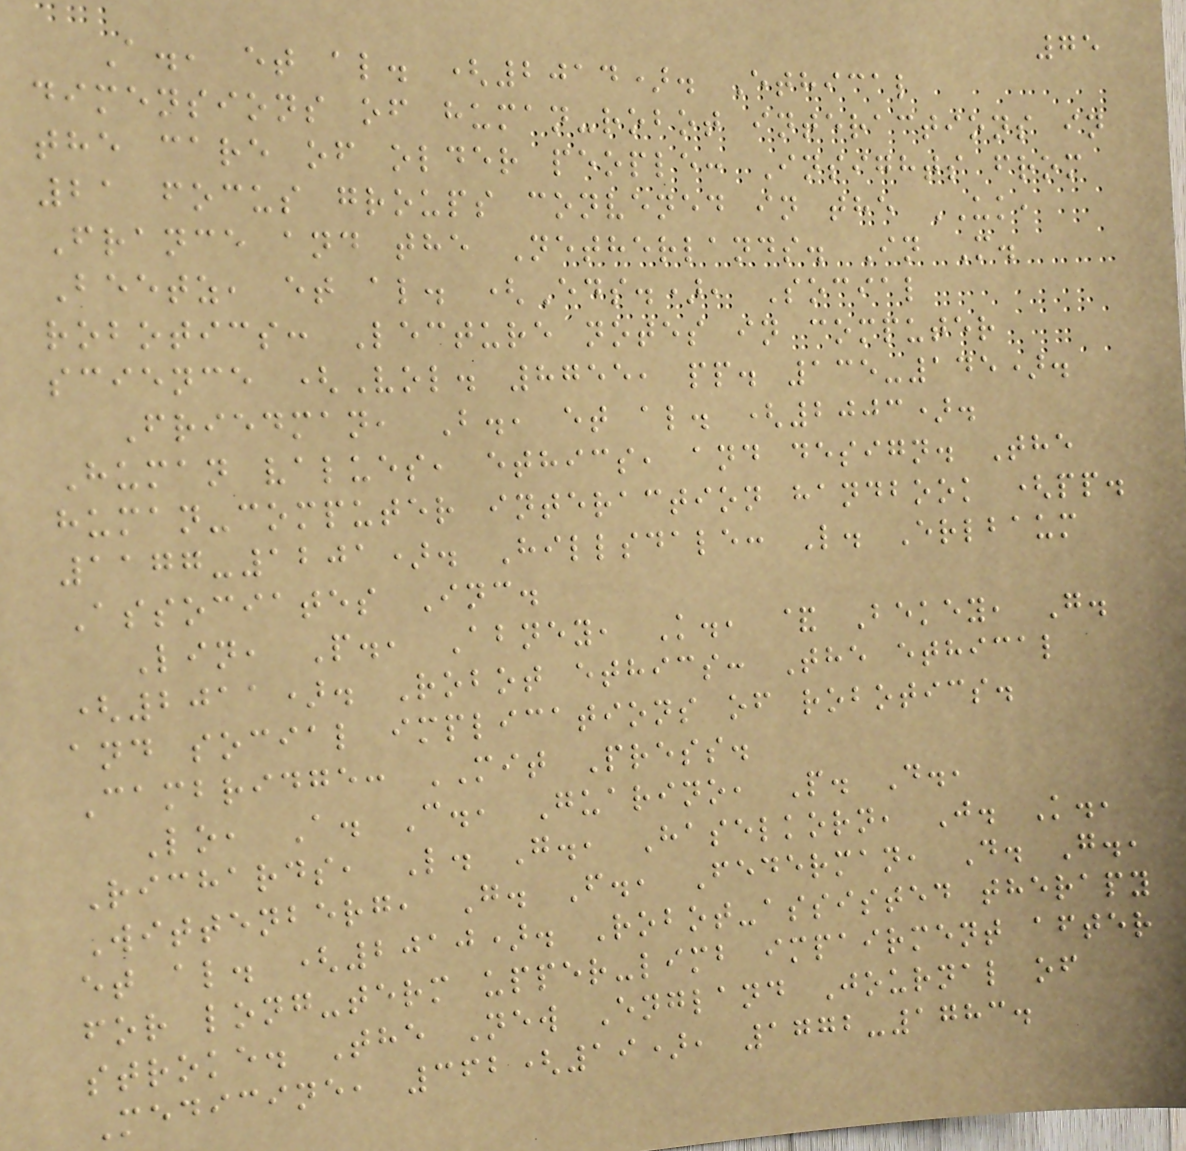75
A., et al. (2014). Ethical
dimensions of human-robot interactions in
the care of older people: Insights from
21 focus groups convened in the UK,
France and the Netherlands. In M.
Beetz, et al. (Eds.), Social
robotics: Lecture notes in computer
science (Vol. 8755, pp. 135-145).
Friedman, B., et al. (2003).
Human values, ethics, and design. The
human-computer interaction handbook (pp.
1177-1201). Hillsdale: L. Erlbaum
Associates Inc.
Lin, P., Abney, K., & Bekey, G.
(2011). Robot ethics: The ethical
and social implications of robotics.
Cambridge: MIT Press.
Lo, A. C., Guarino, P. D.,
Richards, L. G., Haselkorn, J. K.,
Wittenberg, G. F., Federman, D. G.,
et al. (2010). Robot-assisted therapy
for long-term upper-limb impairment after
stroke. The New England Journal of
Medicine, 362(19), 1772-1783.
